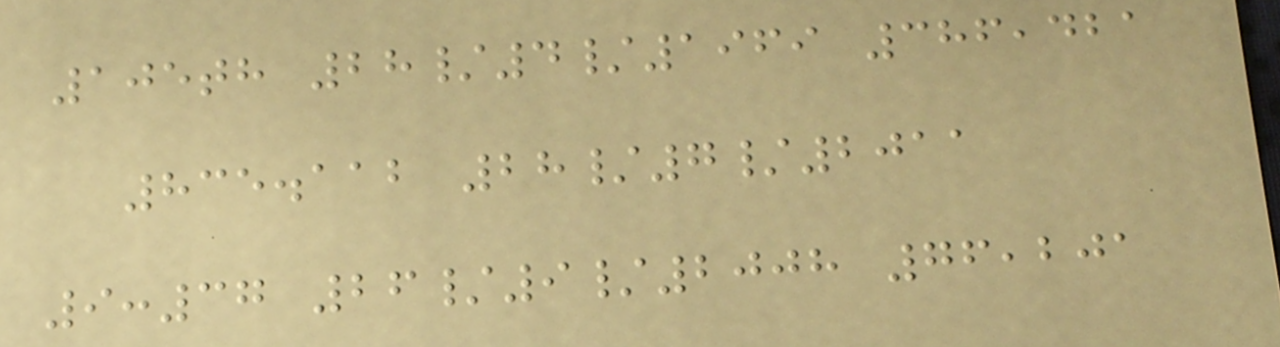105th 28/4/1969 386,421
835.112 28/7/2011
9:37 26/9/2008 76,201
